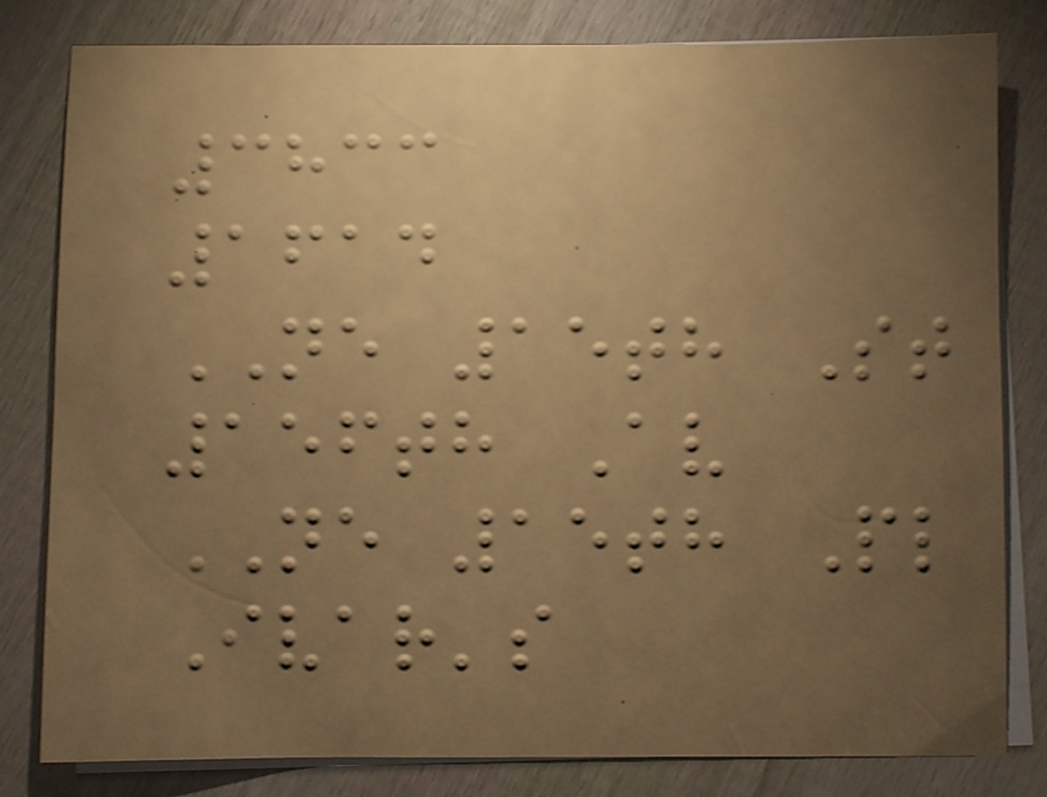3833
1614
NE 15th St
156th Av
NE 15th Pl
Ivar's
